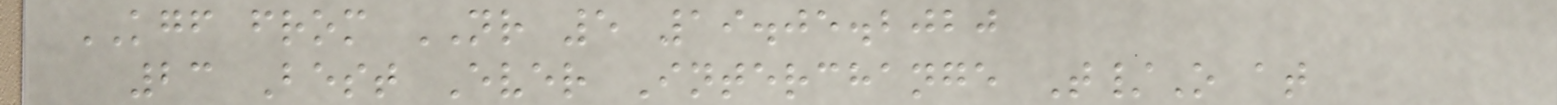KGF from NR 5 19.05.2020
23 Best Ever Interchange T/O at
